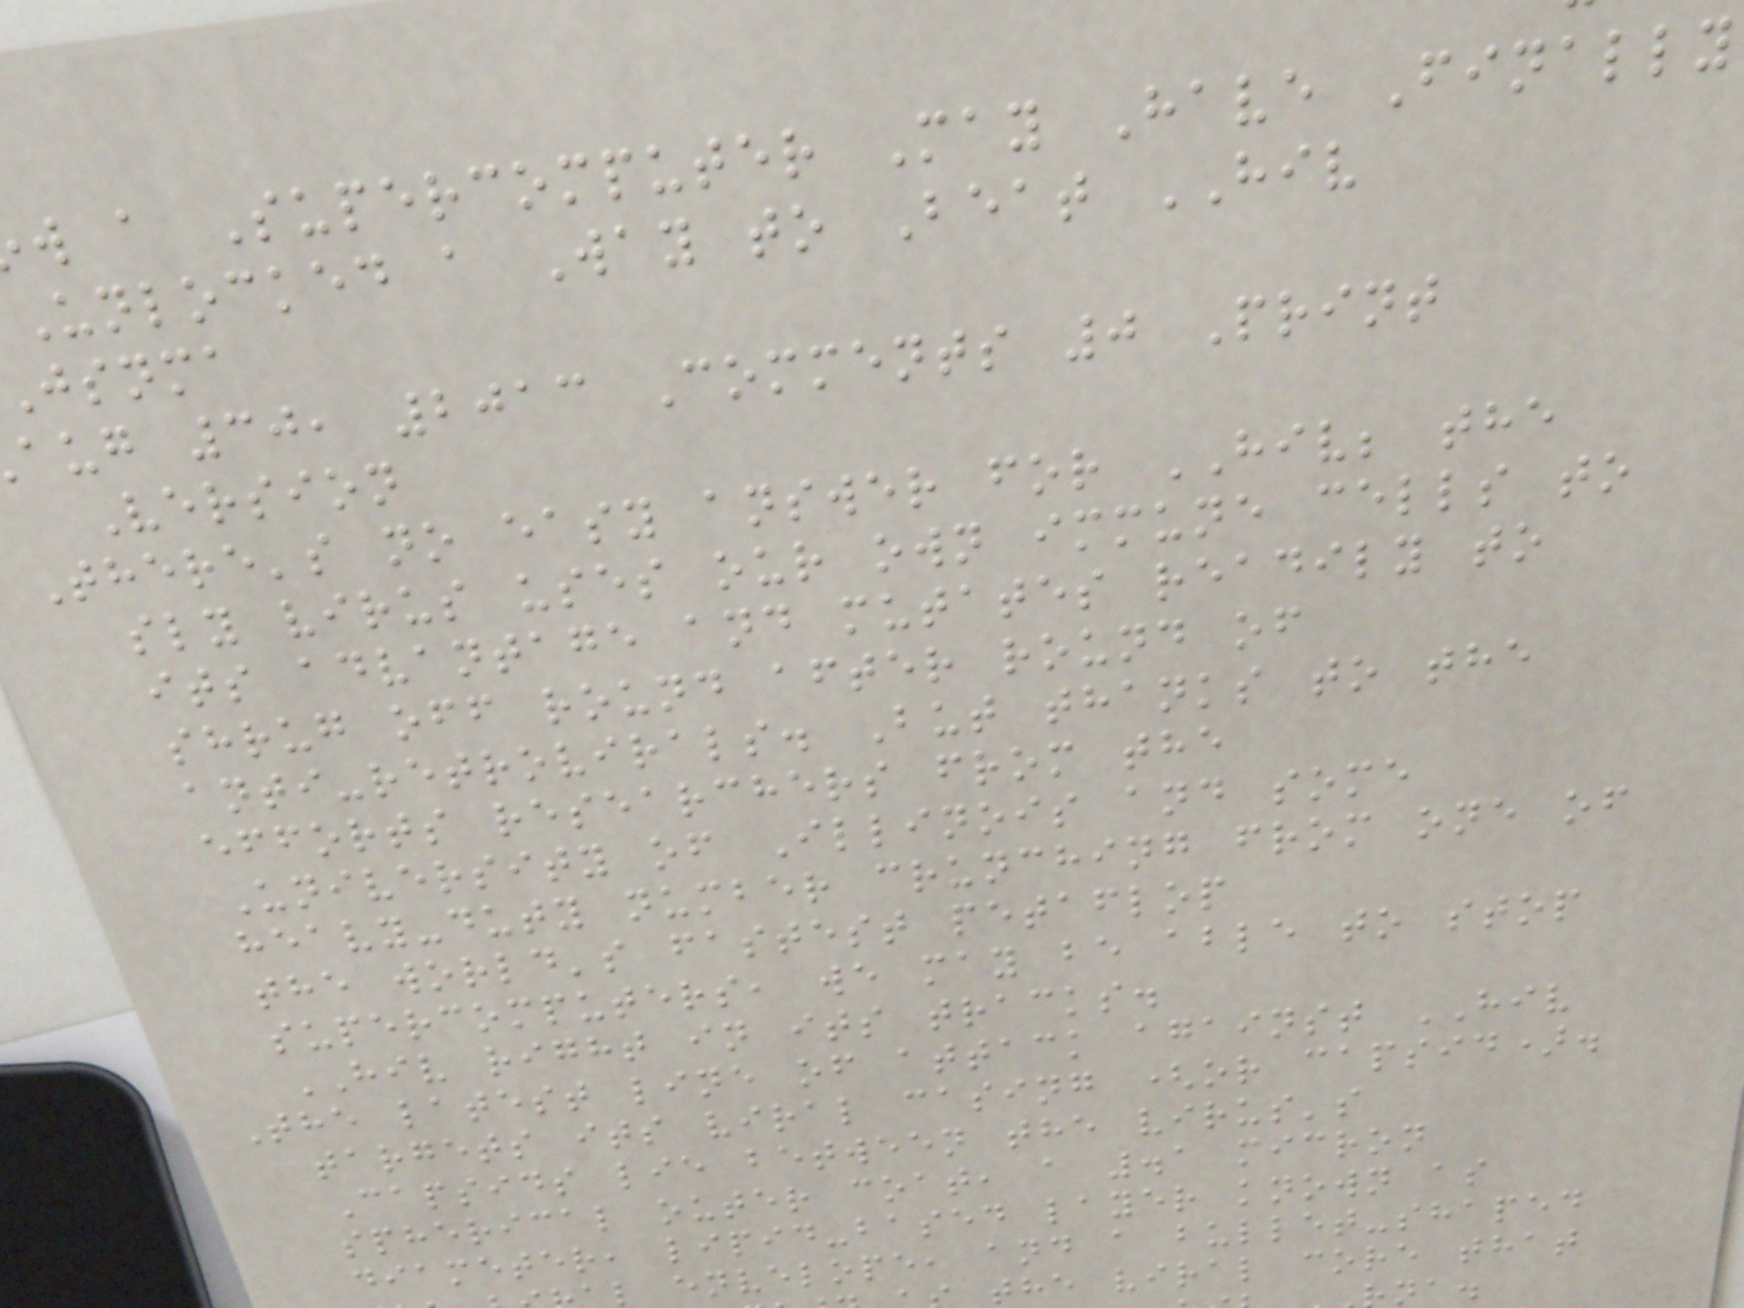w a Supercomputer May Have Finally
Unlocked a Way to Beat HIV
jsnma
aug 30, 2013 Comments 0 Print
Version
There's no easy answer for HIV; the
sly virus uses our own immune cells to
its advantage and mutates readily to
shrug off round after round of
anti-retrovirals. But thanks to the
efforts researchers from the
University of Illinois and some
heavy-duty number crunching from one of
the world's fastest petaflop
supercomputers, we may be able to stop
HIV right in its tracks.
The latest line of attack against HIV
targets its viral casing (or capsid).
Capsids lie between the virus's
spherical outer coat, a .1 micron
diameter, lipid-based layer known as
envelope, and a bullet-shaped
the viral core that
